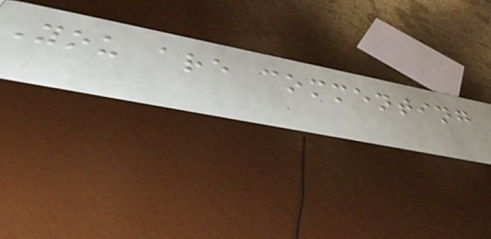You are commenting
